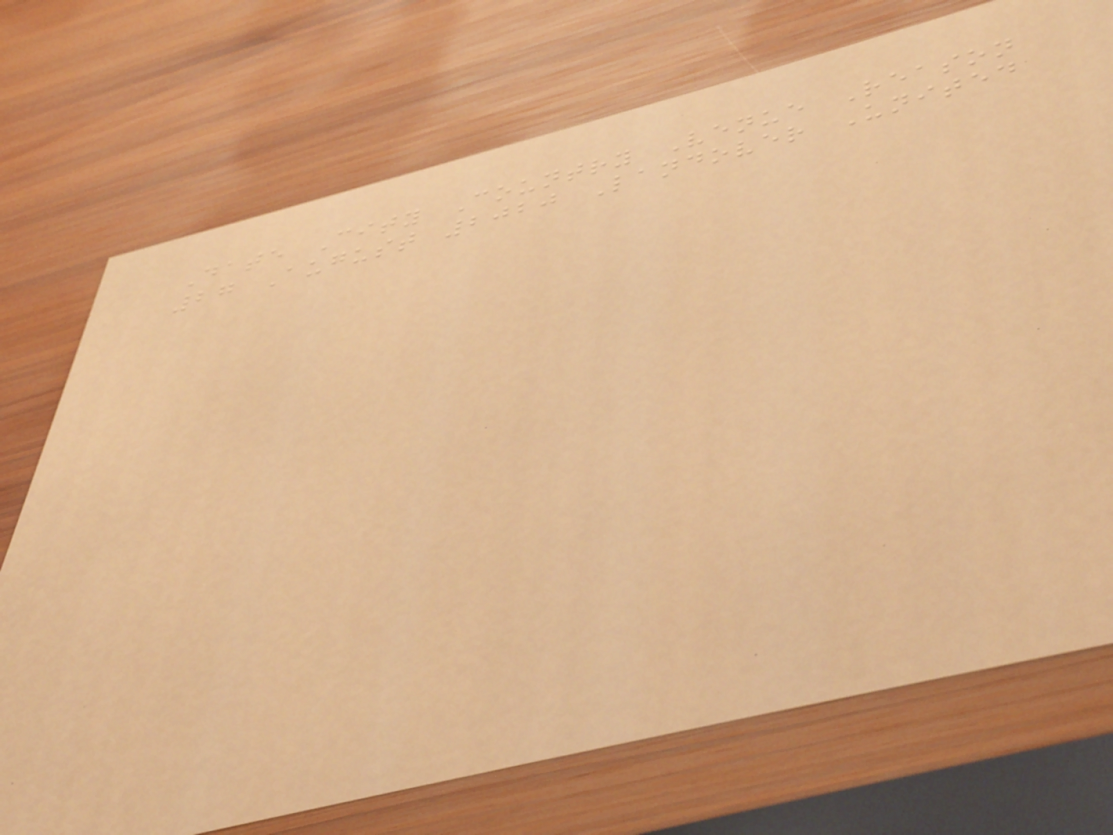Date City Country Venue Reason
27 August 2020 Landover United
